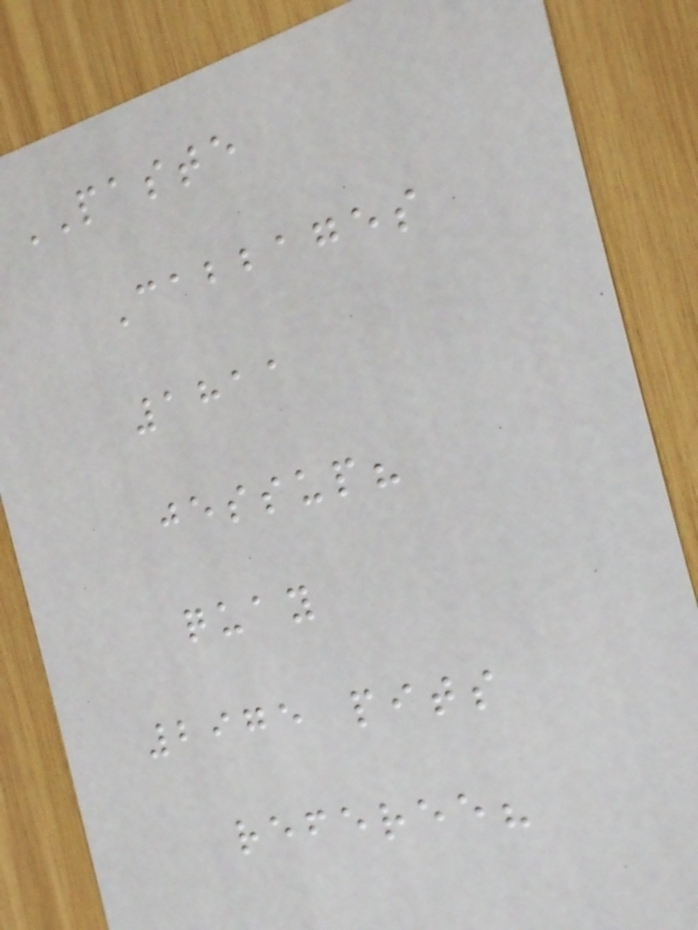PASTE
Cabbages
1811
jessup?
quay
2975 pits
referee?
